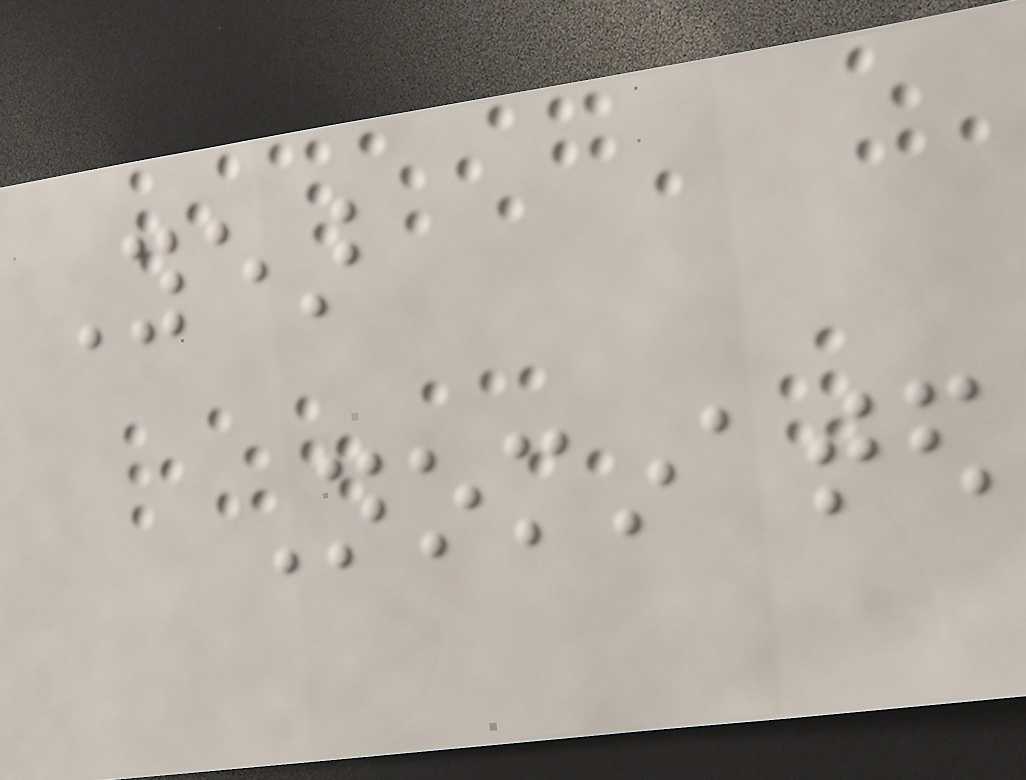Year
Nominated
